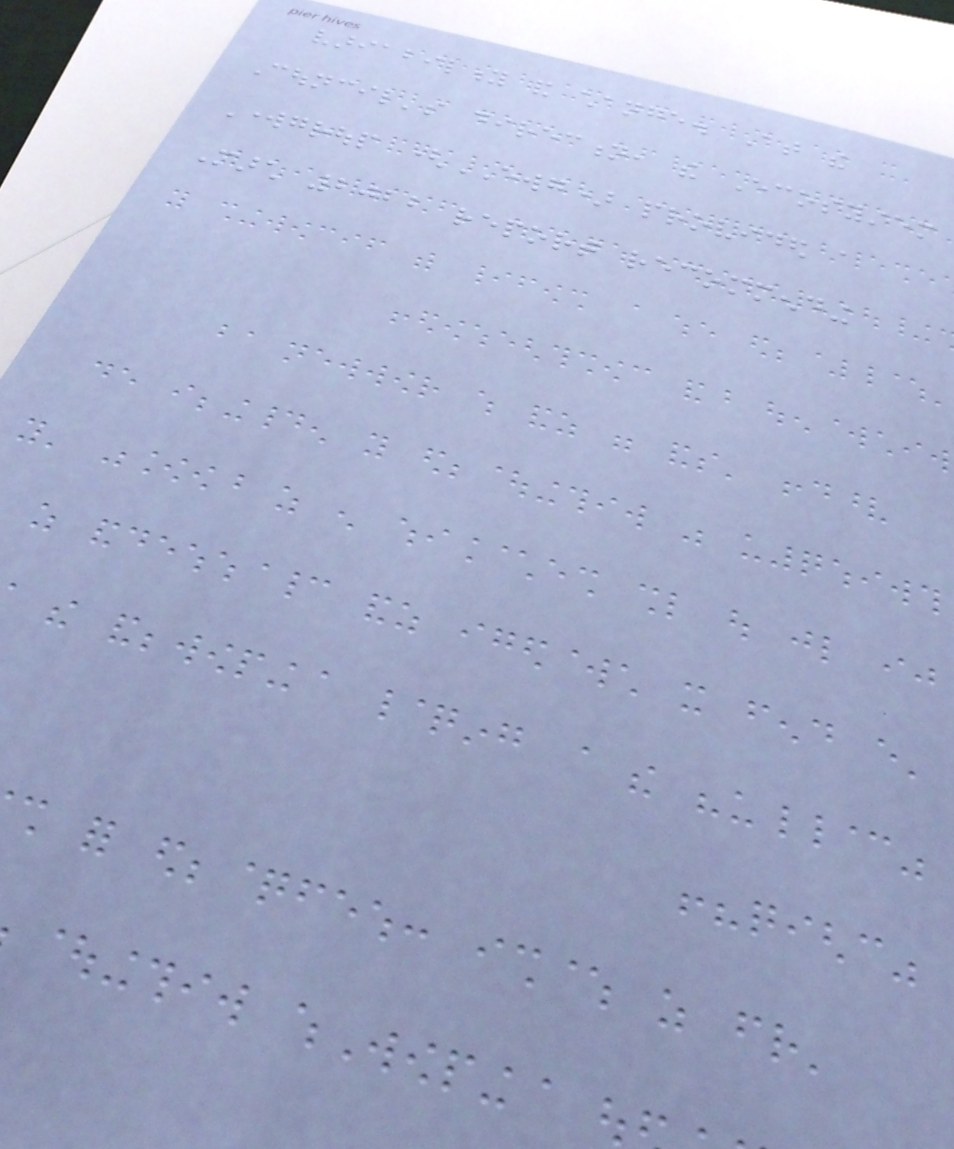variability and change. At the
Council's direction, the Ecosystem
Workgroup (EWG) provided a
March 2022 report recommending
